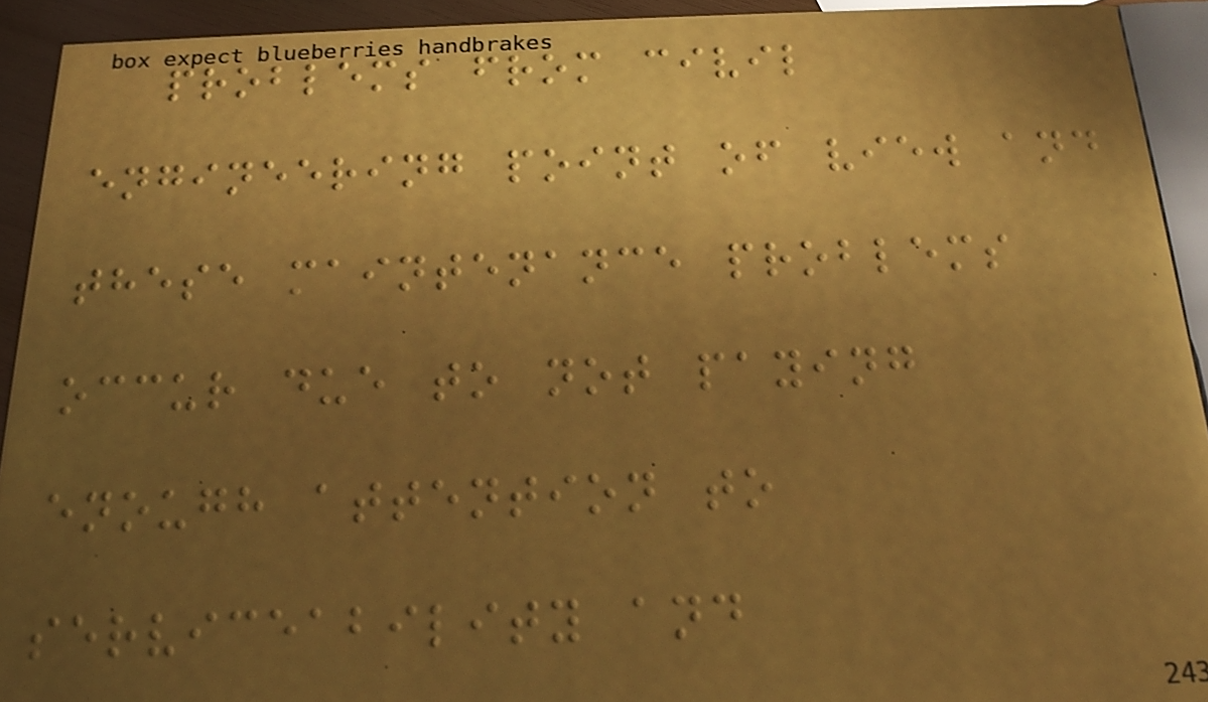problems from civil
engineering point of view and
these maintenance problems
occur due to not paying
enough attention to
serviceability and
